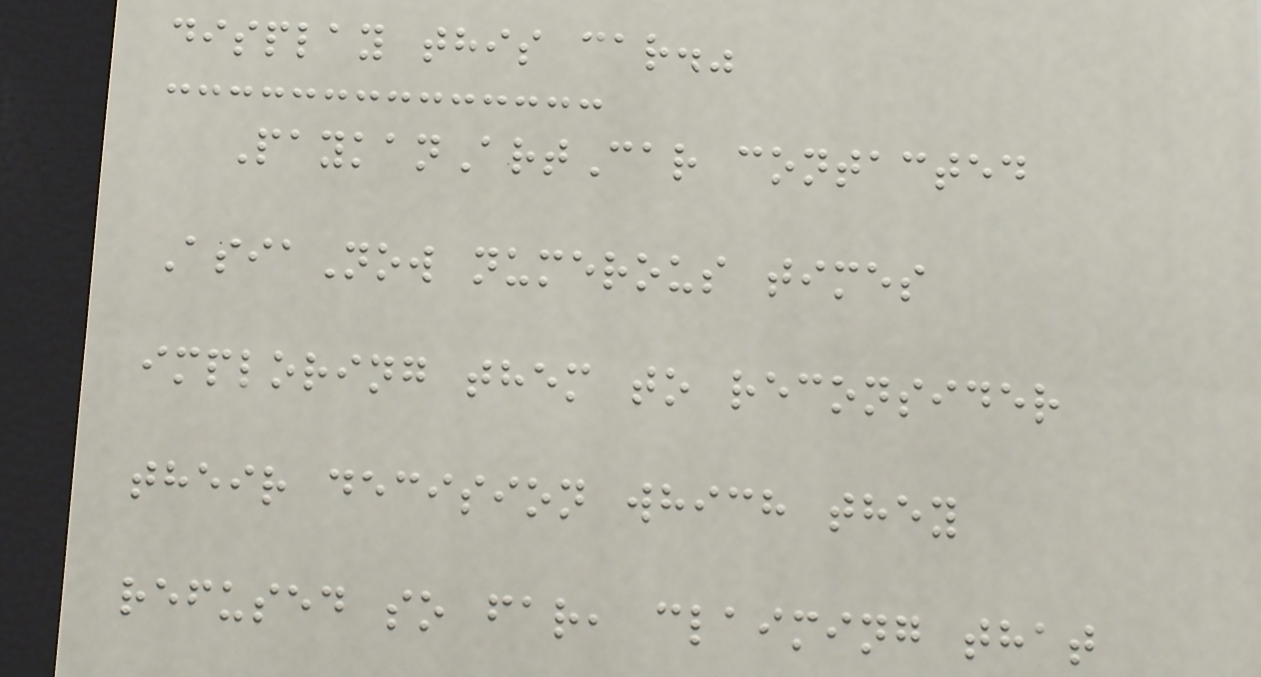display this car."
PaykanArtCar contacted
AsiaNow numerous times
imploring them to reconsider
their decision which they
refused so far, claiming that
